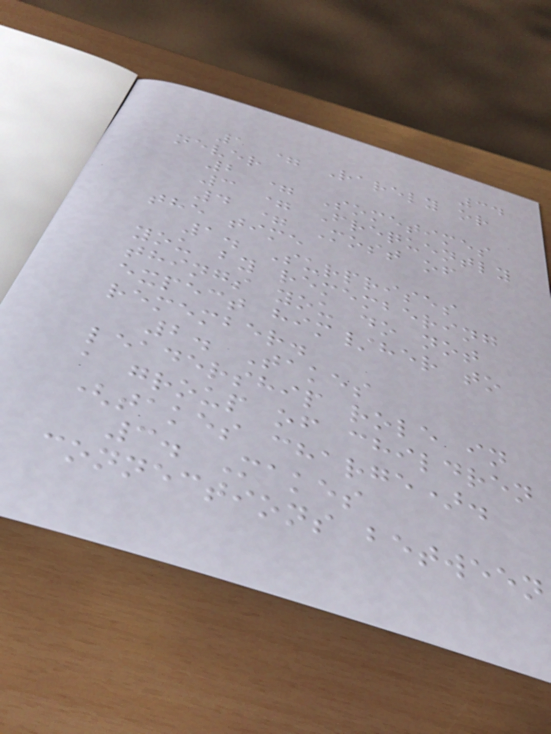34
1 = Rarely or
never
2 = Sometimes
3 = Frequently
4 = Most of
the time
1. Surprises
you by remembering
things you do not
expect him/her to
remember.
2. Takes
leadership role in
a group of children
(takes charge).
3. Makes
connections between
